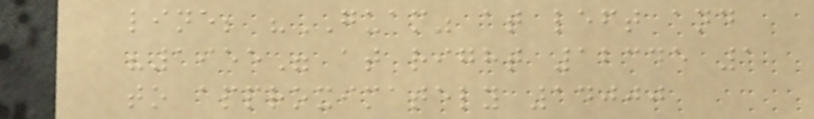line; "GUAM" at left and
"1955" at right 12345 1
to approximately 14000
